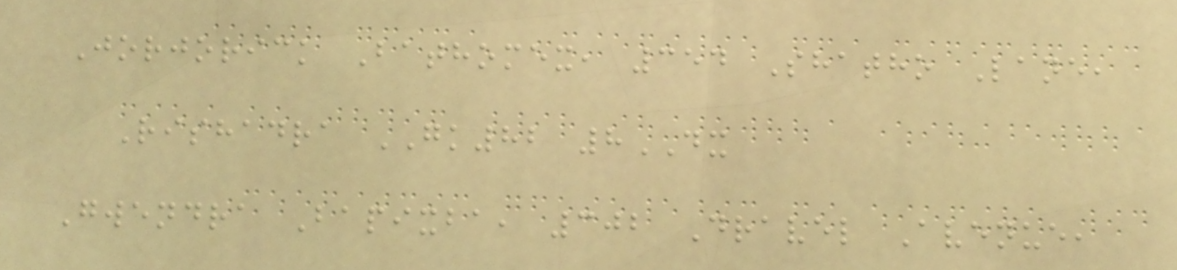Jorjorick Bathomex, 354 Shatho Lane,
Rishadra GK82 8DX
Gwendra Bapixba, 302 Dravel Avenue,
